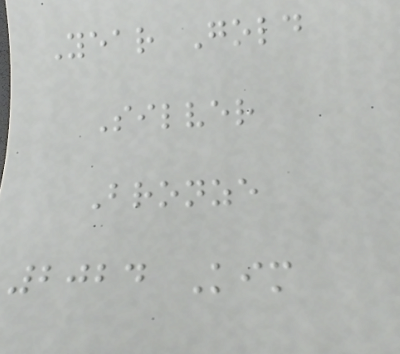Year Gold
Silver
Bronze
2024 Kim
